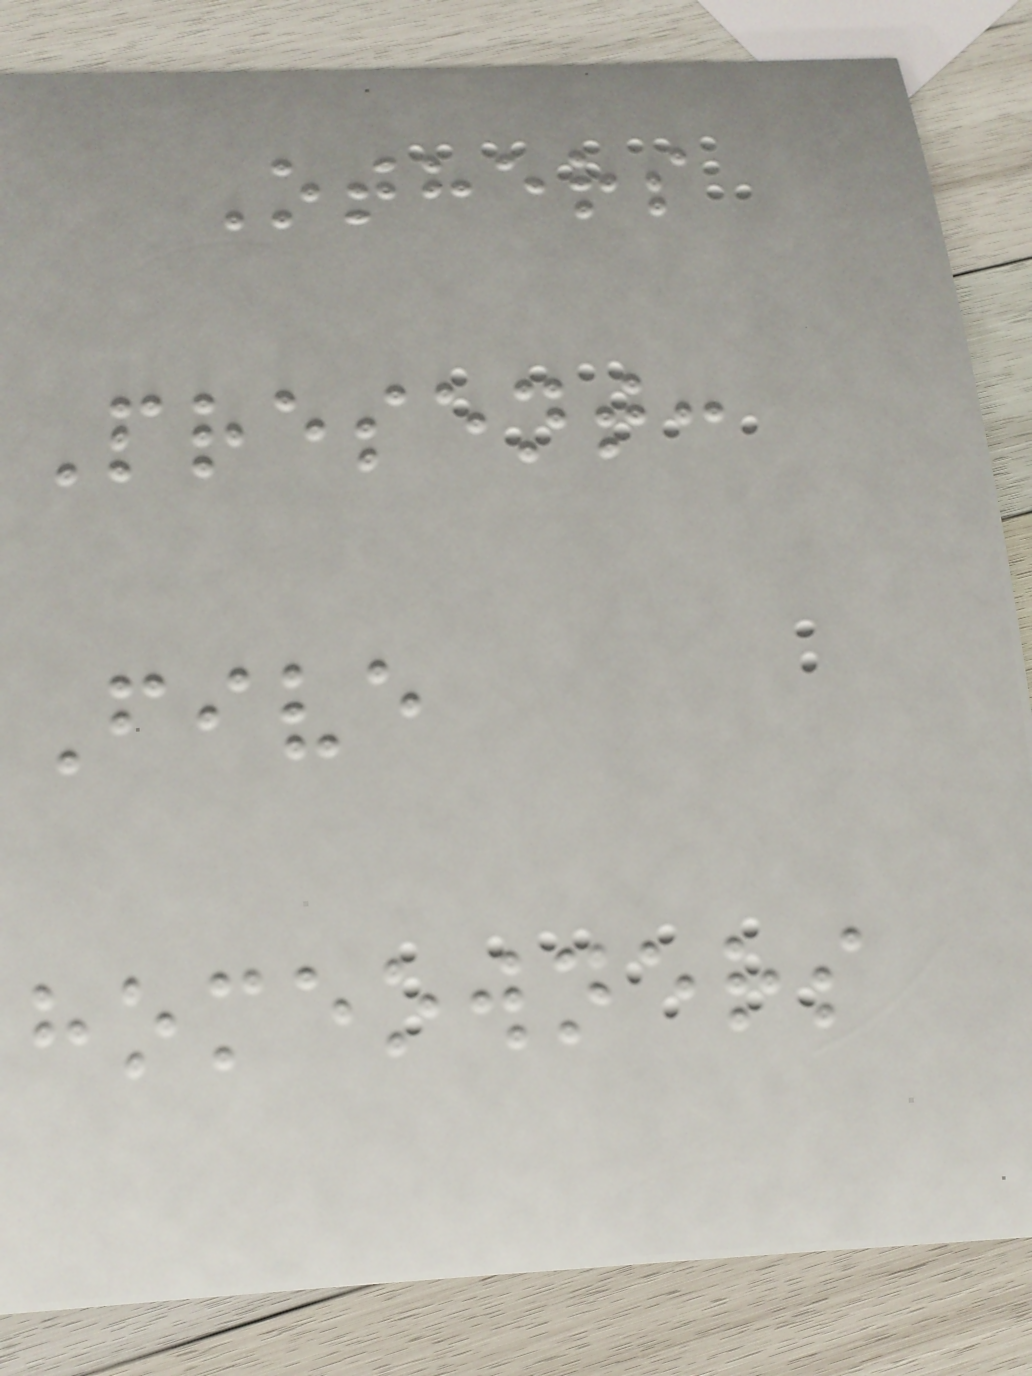Others
Present:
Five
homeowners
